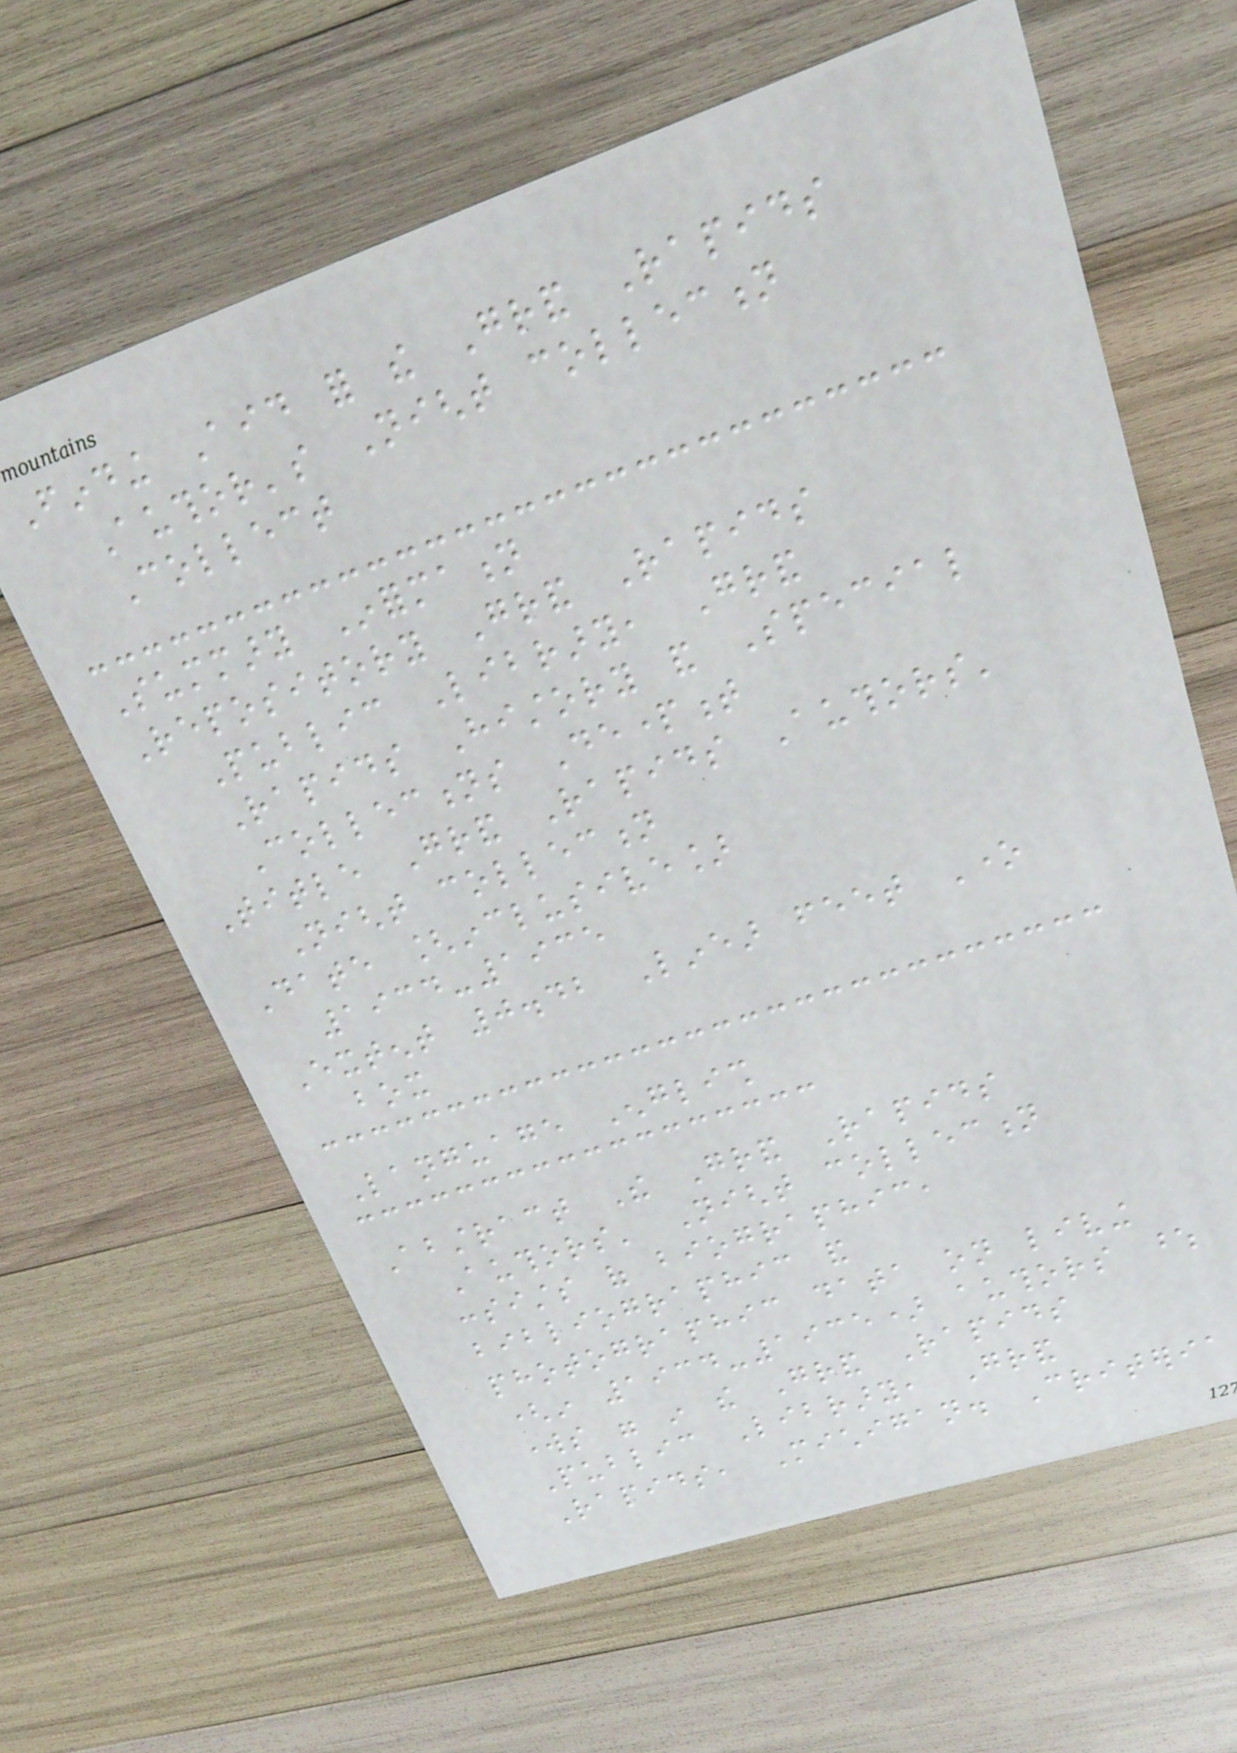Finding Aid for the Grand Rapids
Author's Night collection
Collect
Summary Information
Repository Grand Rapids
Public Library, Grand
Rapids History and Special
Collections Department
Title Grand Rapids Authors'
Night collection
Date [inclusive]
1934-1935
Extent 0.42 Linear feet One
box
Language English
Abstract The Grand Rapids
Authors' Night collection
consists of biographic,
bibliographic and
photographic data on living
(in 1934-1935) authors whose
works were in the Grand Rapids
Public Library, Grand
Rapids, Michigan. Criteria
